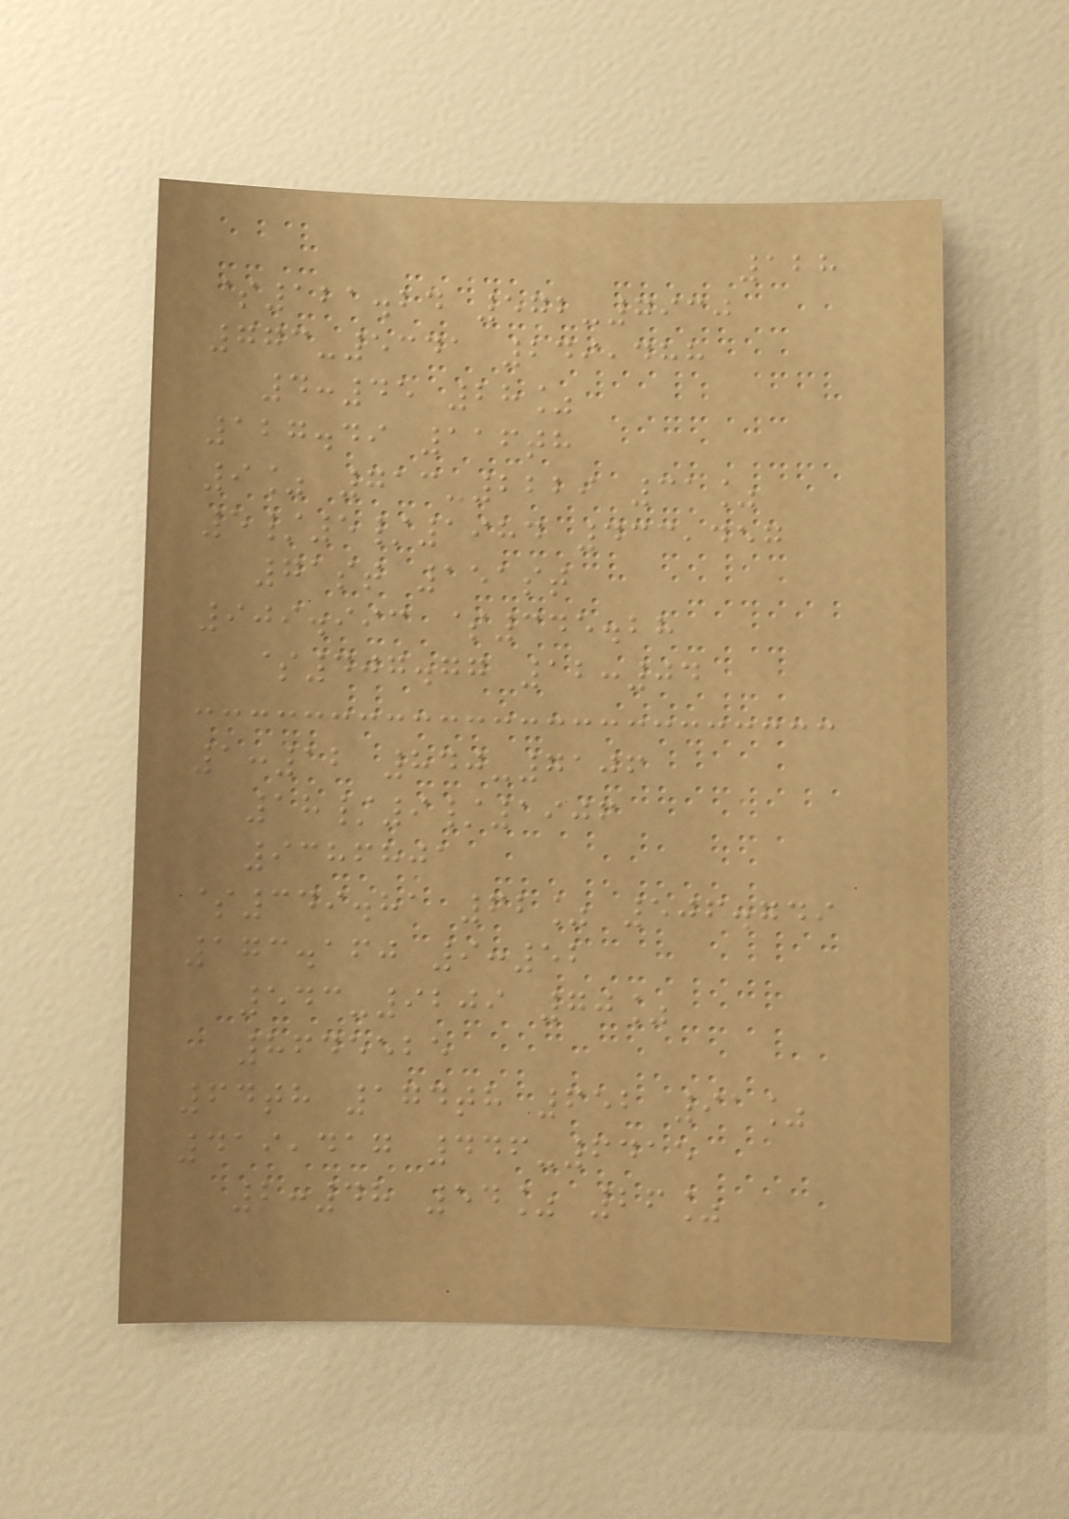128
$121.24 572-7930
773-5341 249,488
4:45 28%
127.49 116th
9% 713-2229 31%
5/5/1984 433,457
71st 151st
909.993 $345.28
$407.77 12:04
1:12 840-7106
18/9/1906
9386801
$349.81 62% 506.749
173.160 9:52
543-9209 70%
8645525
64th 174th 652 91%
419,417 446-6415
2:48 54% 26%
